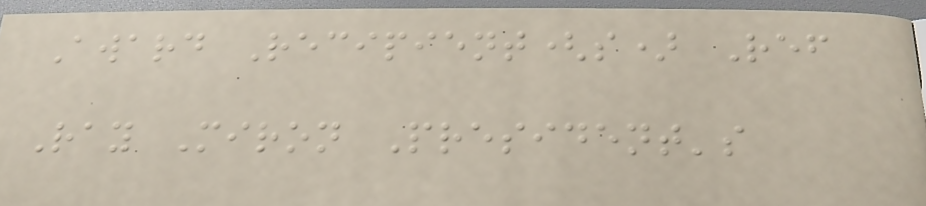Award Recipient(s) Ref
Ray Miron President's
